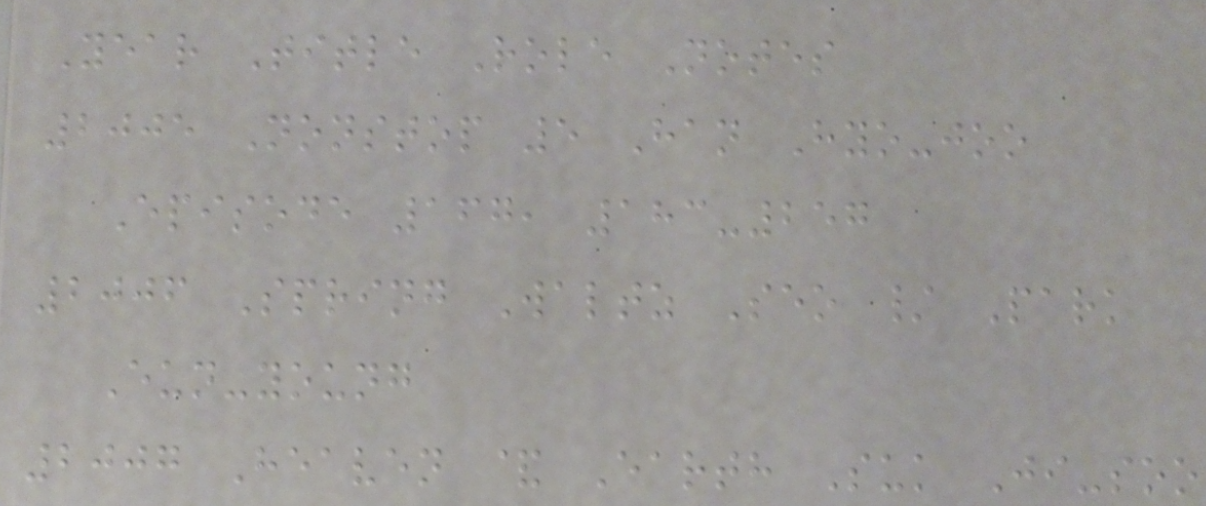Year Title Role Notes
2005 Nonstop 5 Han Hyo-joo
Episode 167, 183-257
2006 Spring Waltz Seo / Park
Eun-young
2007 Heaven & Earth Suk Ji-soo
